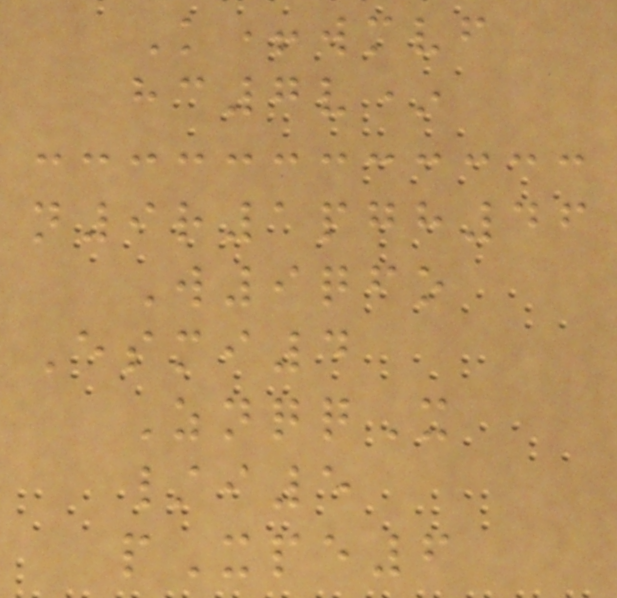K+wmvf
hc7v*
n9r1pgh46
W9qfo
Esmi4
ZnqqX
/i5
pXpe6
